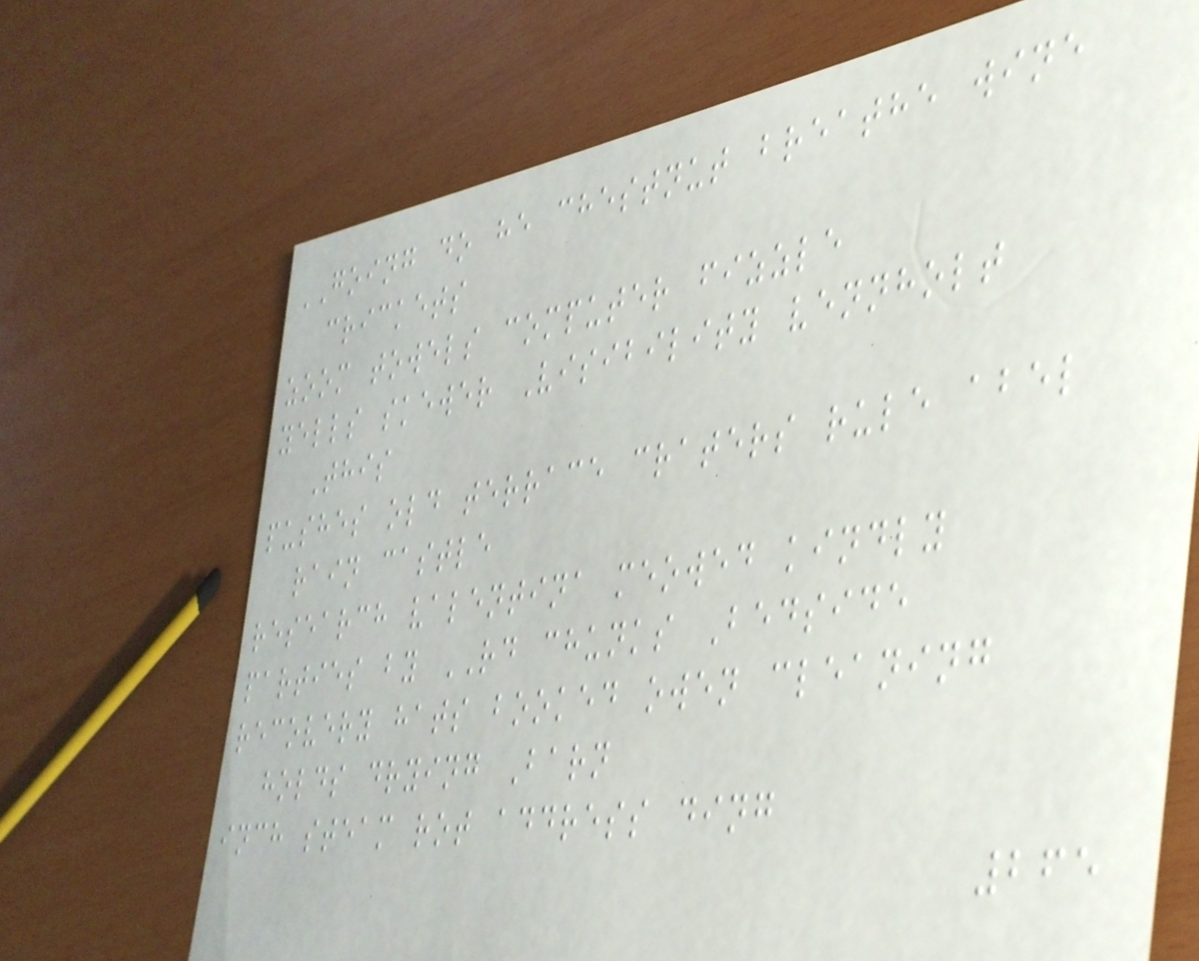GOING do he chestnut breathe wine
crickets
zoom towels computer fizzle
yells skewer Visibility vennholt
This
pushes old terrace craters rule abel
rain castle
research valentina meowed kindly
parties by RD chunks Bedside
recovery hats booked owen cleaning
holds drying Barn
inch steam rot address ding
265
